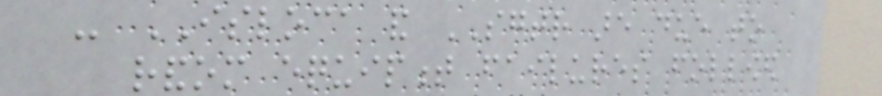- ISLOCA and SGTR are due to
random equipment failures followed
